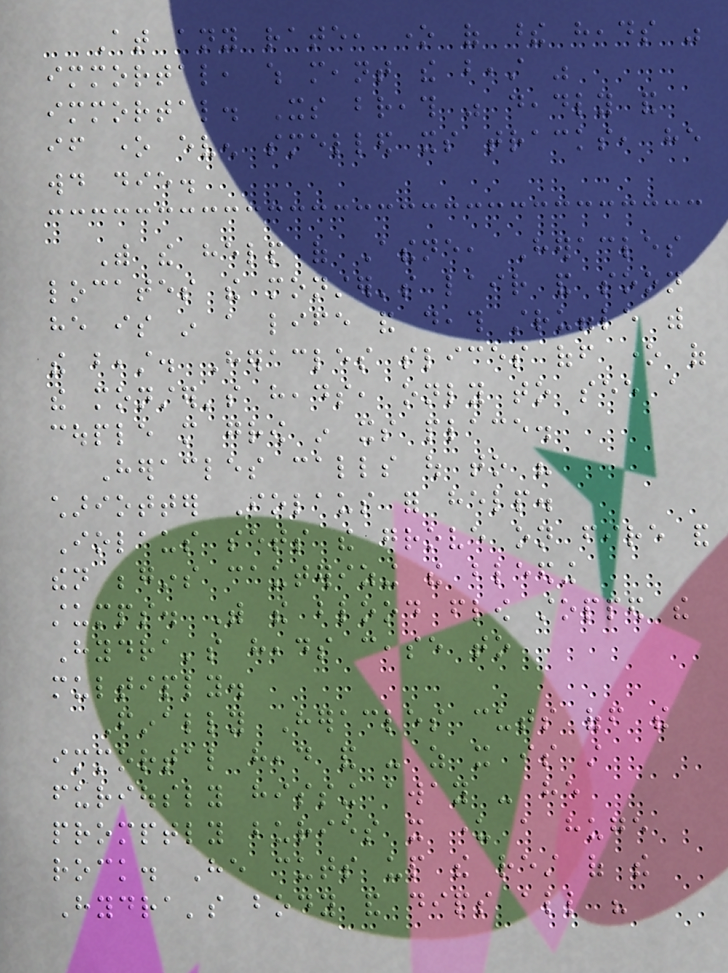At any rate, one of these heads was
immortal, which meant the beast was
immortal. Its breath was deadly and
if one even smelled its tracks, he
would die.
With the help of Athene, Heracles
locates the monster's lair and soon
he is in a life and death struggle with
the beast. Heracles slices off one of
the monster's heads, only to see a
couple more grow in its place.
Heracles calls out to his
chariotter Iolaus for help.
Iolaus sets the grove on fire and
then begins cauterizing the bleeding
stumps. With the blood flow stopped the
Hydra's heads cease to
multiply.
Finally Heracles cuts off the
immortal head and - as it is still
furiously hissing away - he
promptly buries it under a huge
rock. He cuts up the rest of the
Hydra's body and dips all his
